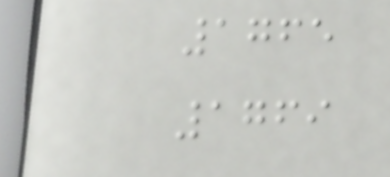1765
1769
